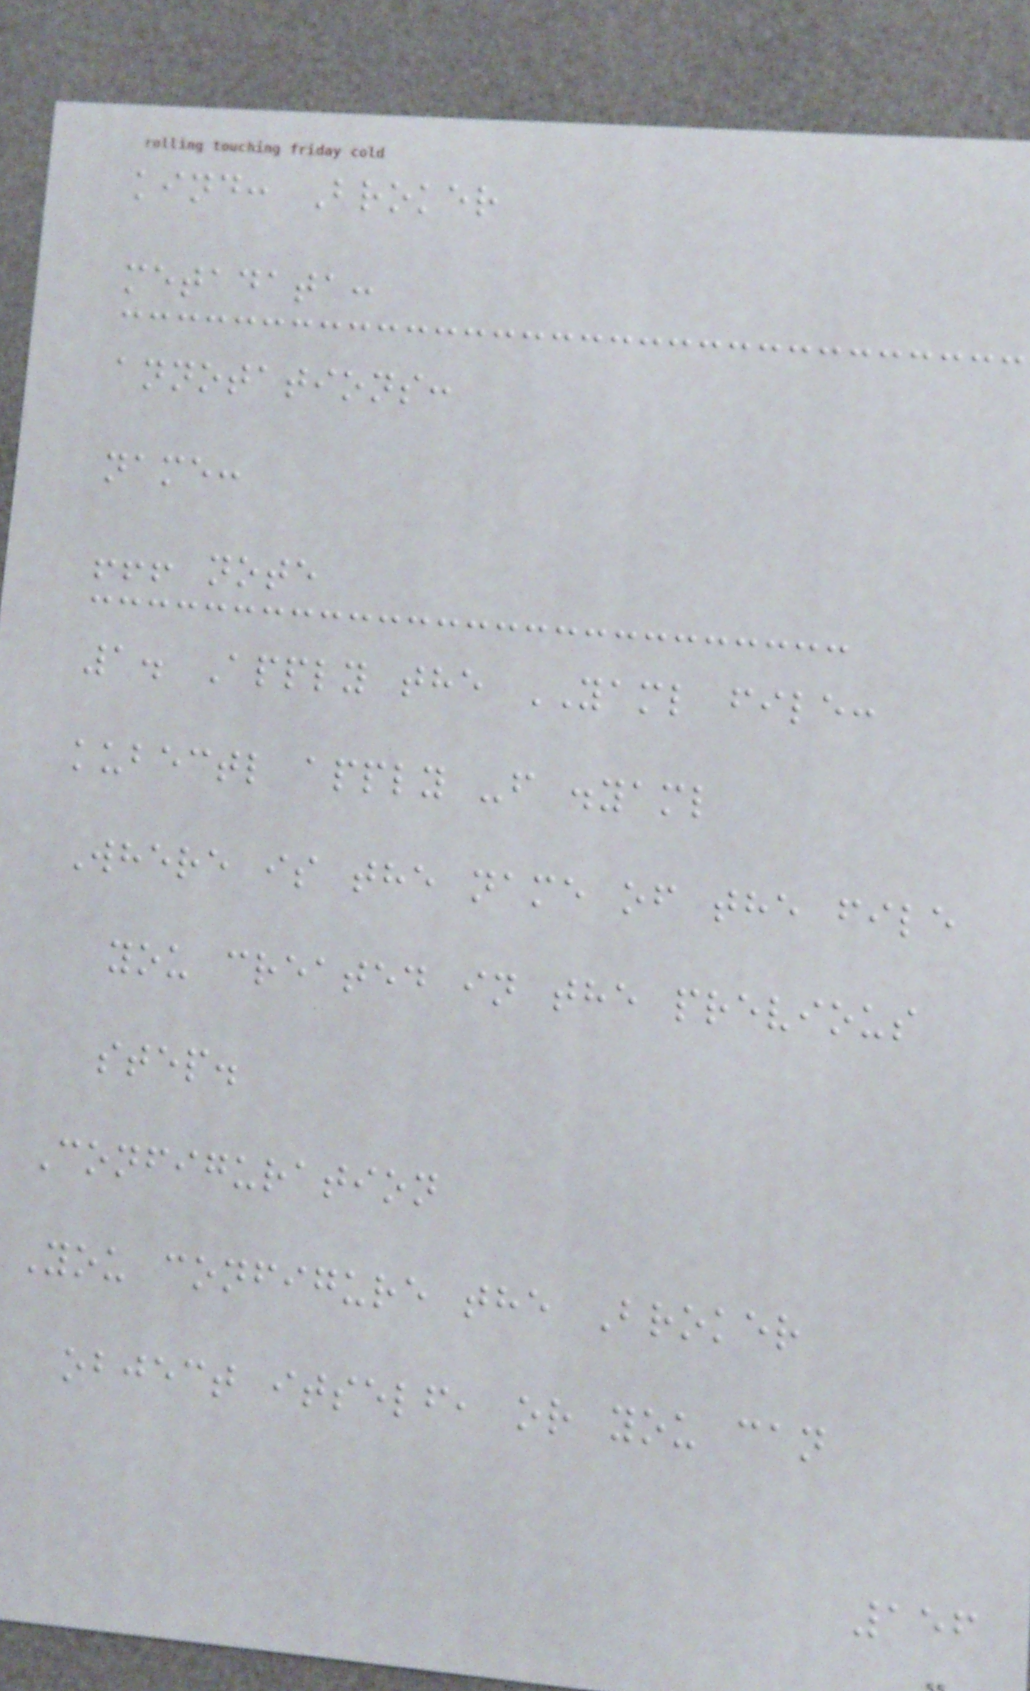kind: Broker
metadata:
annotations:
name:
!!! note
1. Apply the YAML file:
kubectl apply -f .yaml
Where is the name of the file
you created in the previous
step.
Configuration
You configure the Broker
object itself, or you can
156
